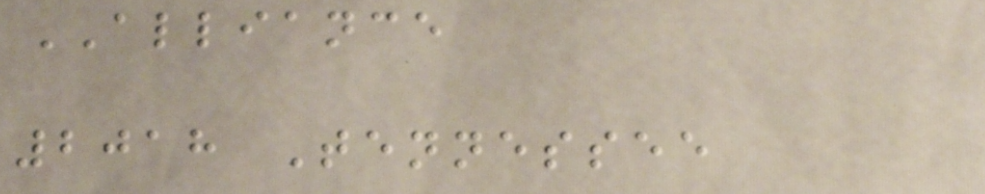ALLIANCE
2018 Tennessee
